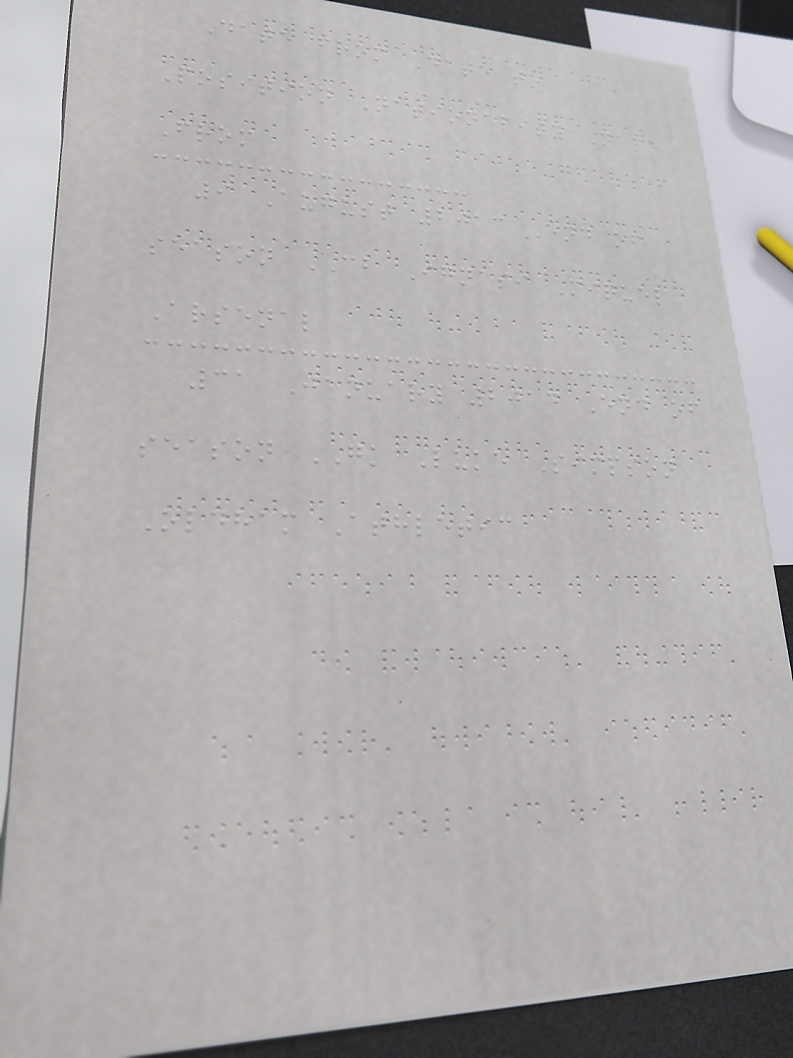Date from Date to
Position Nationality Name
From
9 August 2013 End of
season CB Ignasi Miquel
Arsenal
31 January 2014 End of
season GK Luke Simpson
Oldham Athletic
